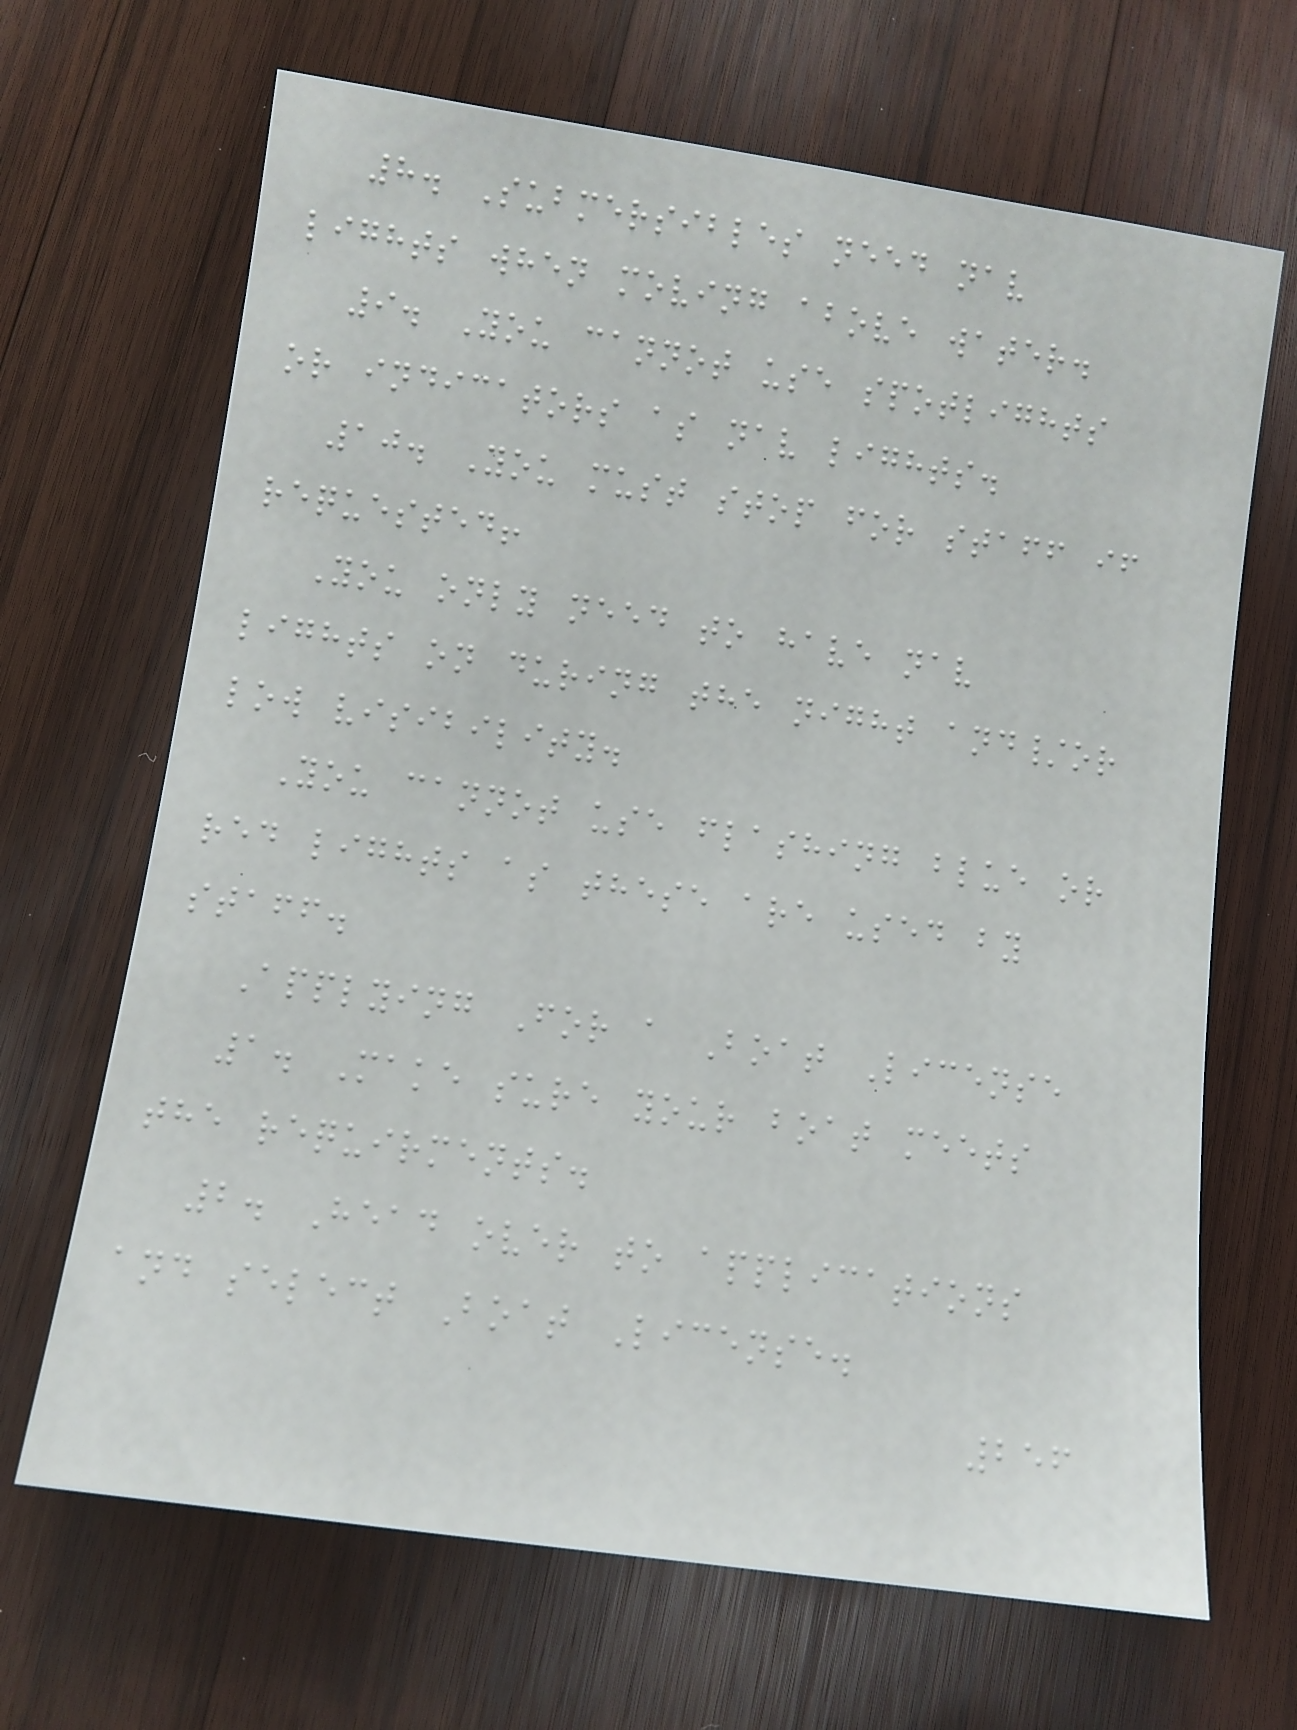8. Submersibles need nav
lights when moving above water.
9. You cannot use spotlights
or indicators as nav lights.
10. You must stop for staff if
requested!
You only need to have nav
lights on during the night and/or
low visibility.
You cannot use flashing blue or
red lights as these are used by
staff.
Applying For a Boat License
1. Make sure your boat meets
the requirments.
2. Head over to applications
and select Boat License.
256
